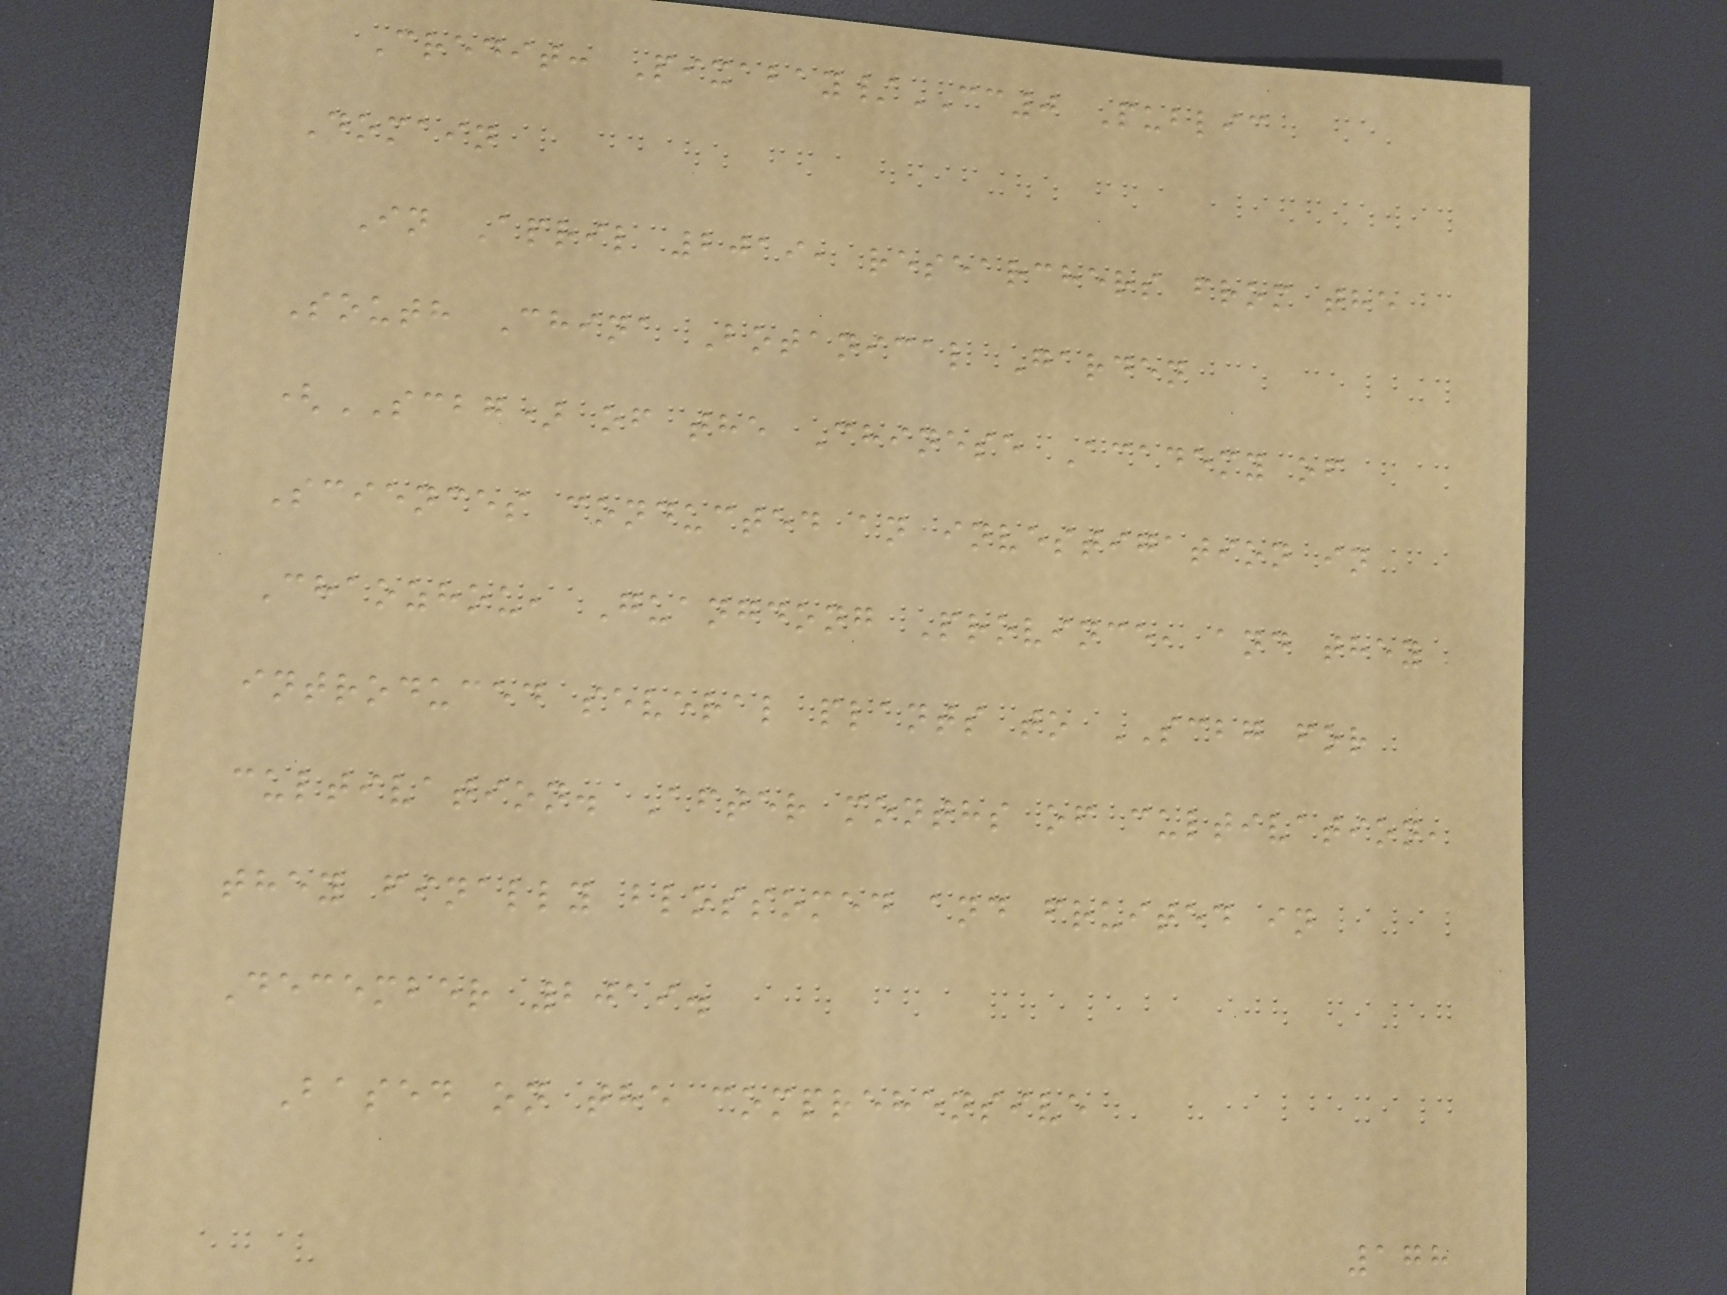Credit: Pixabay/CC0 Public
Domain
In April 2019, researchers from the
South China Botanical Garden
(SCBG) of the Chinese Academy of
Sciences conducted an investigation in
Chaozhou, Guangdong Province, and they
introduced several plants to SCBG for
cultivation. After months of cultivation,
they finally blossomed and fruited in
December 2019.
Based on the comprehensive
178
